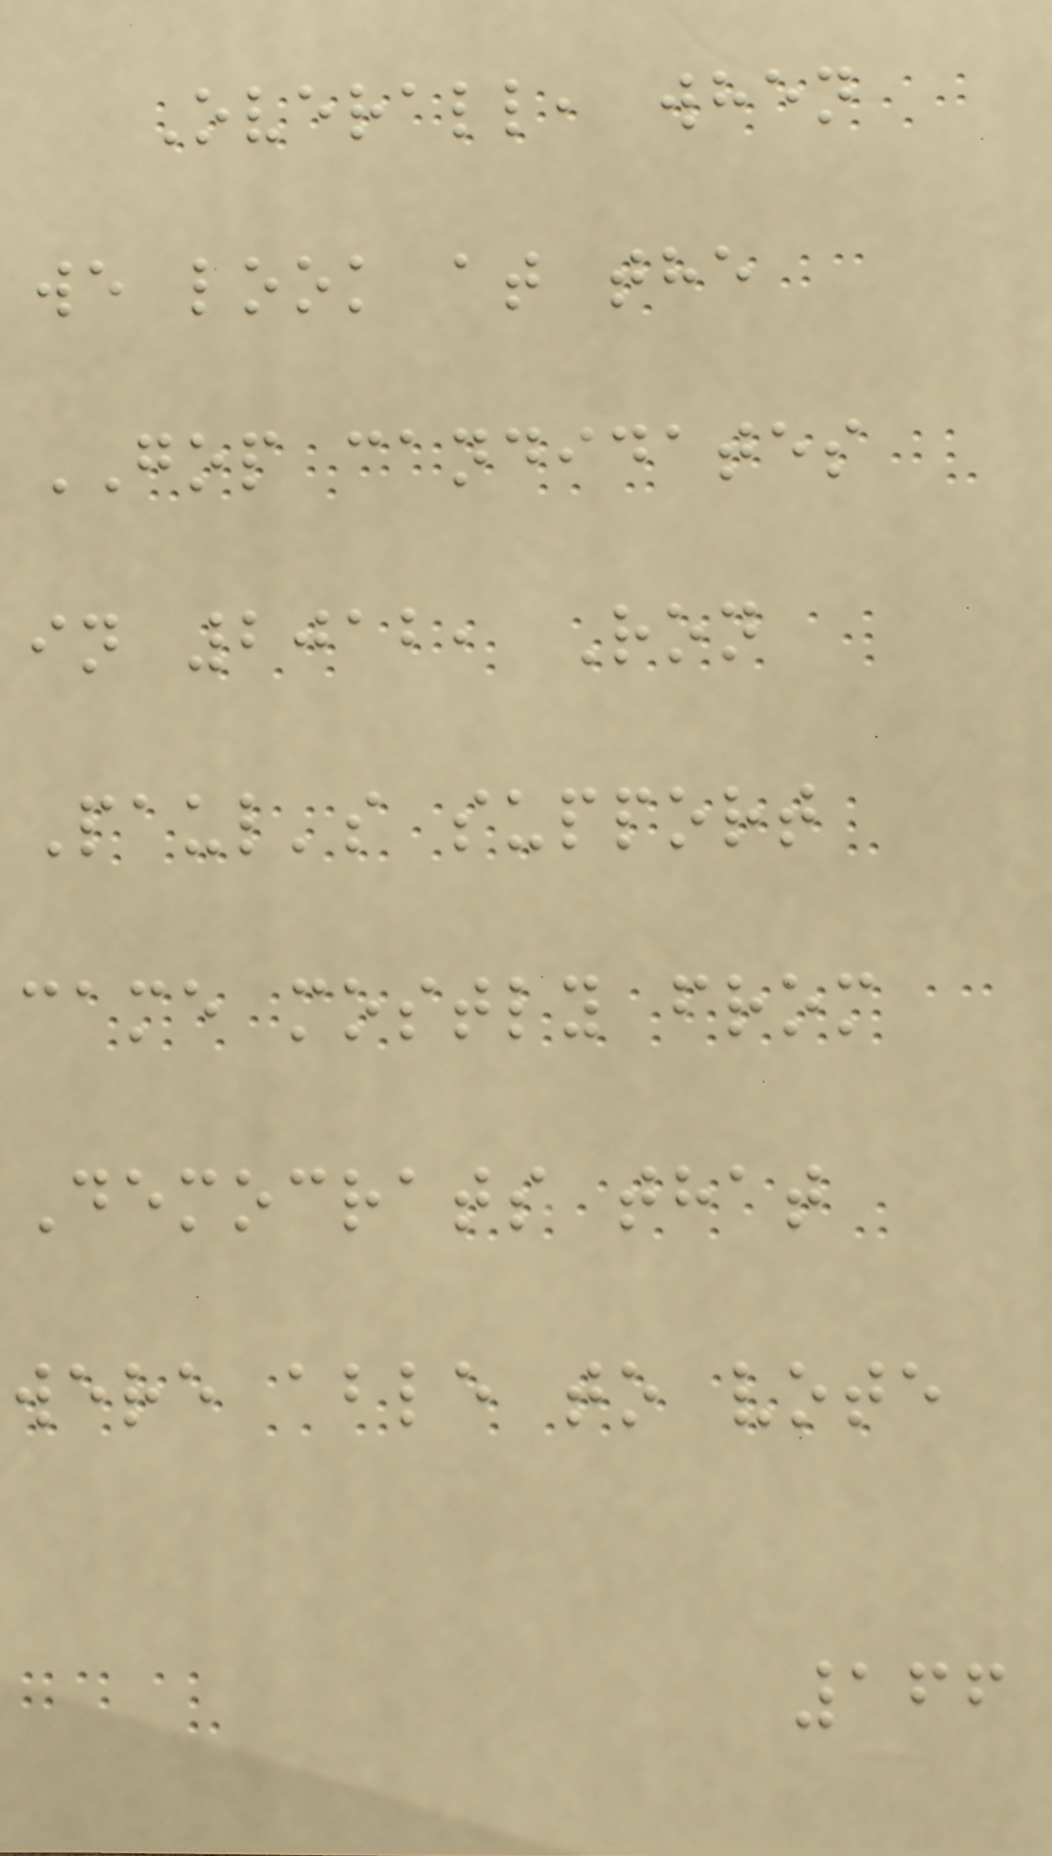Overall, when
we look at the
GOP candidates
in 2012, Ron
Paul's support
came mostly from
Democrats that
were able to vote
166
